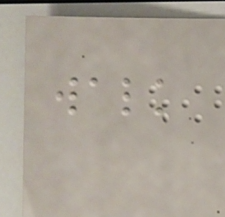walk
